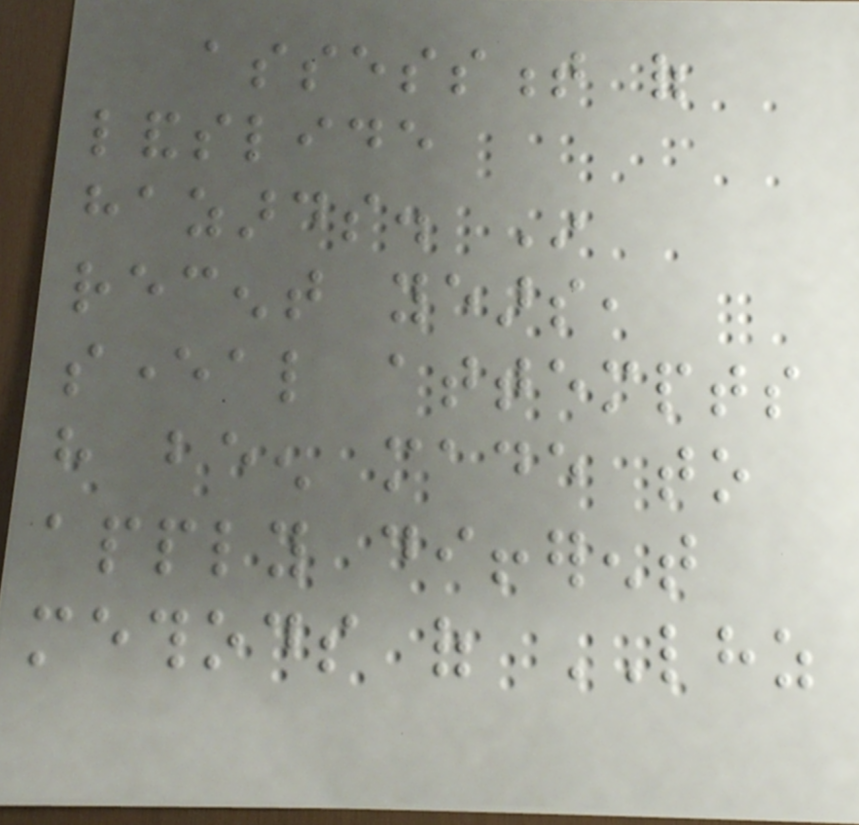assessment of
landslide
hazards. In
recent years,
several attempts
have been made to
apply different
methods of LHZ
